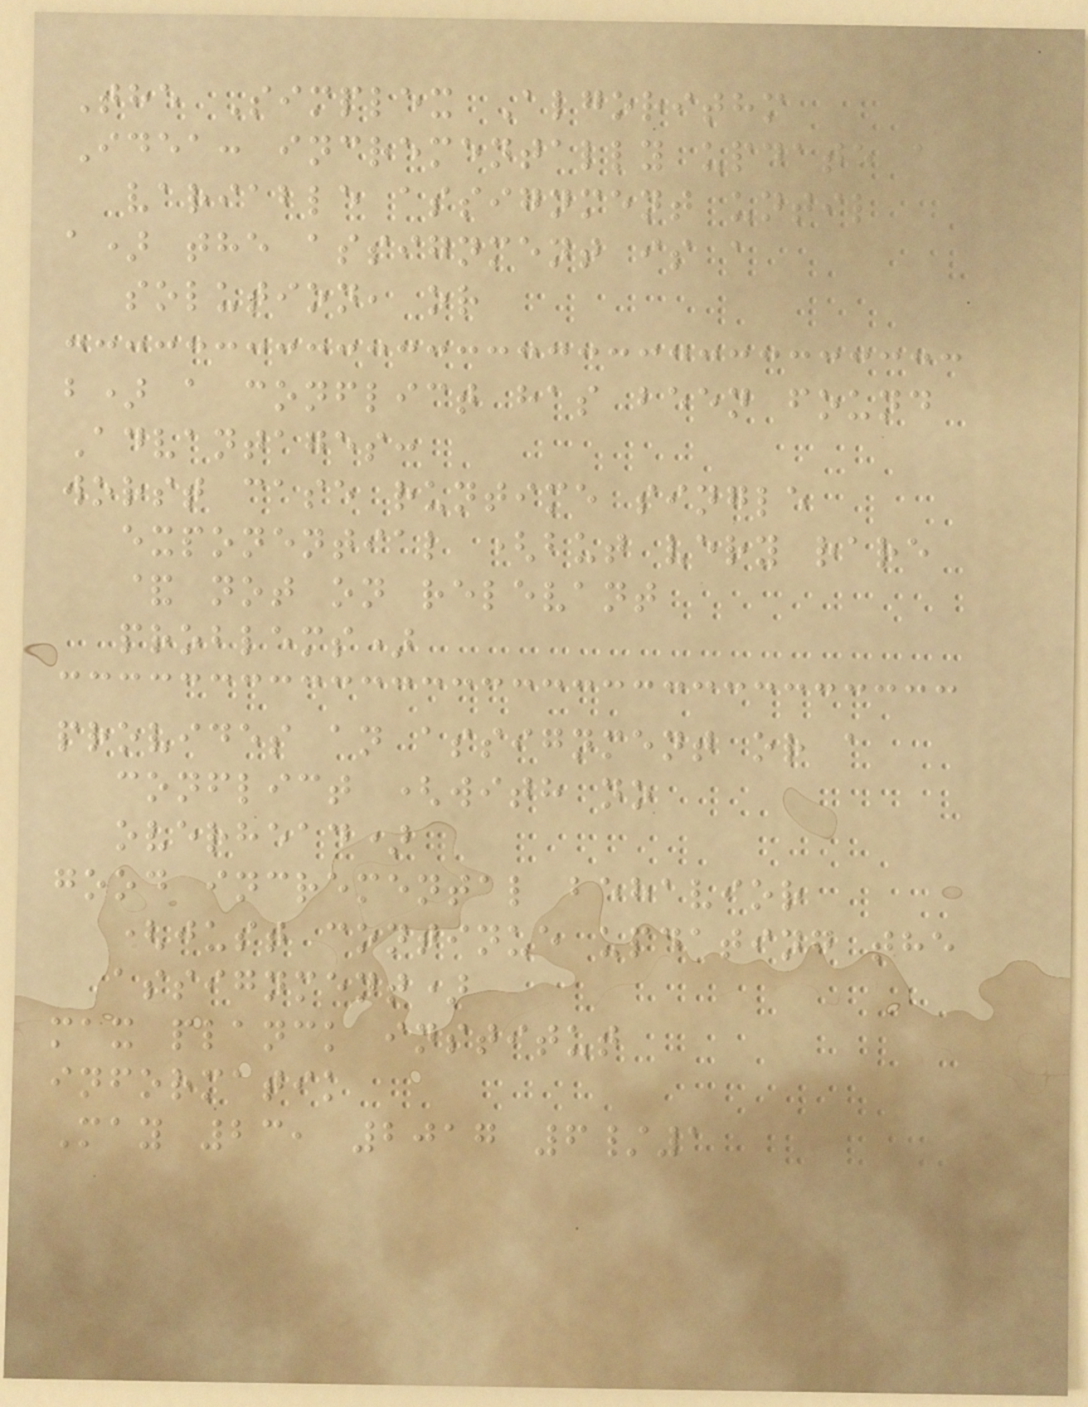The Simplex Algorithm
Idea: incrementally update a
variable assignment until
a) the assignment is a
solution, or
b) a conflict has been found
Advantages:
worst case runtime single
exponential (but very rare
& not on relevant
problems)
provides an assignment or a
conflict (with no
overhead)
good incremental behavior
(just continue updating the
assignment)
max planck institut
informatik
May 23, 2017 6/1
